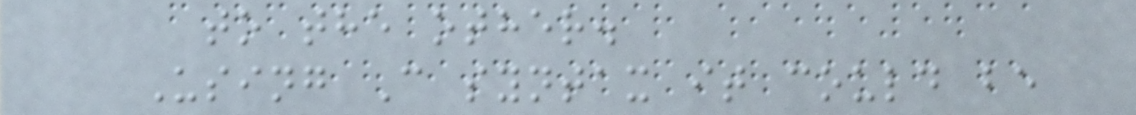to the other.
Using C syntax it could be
